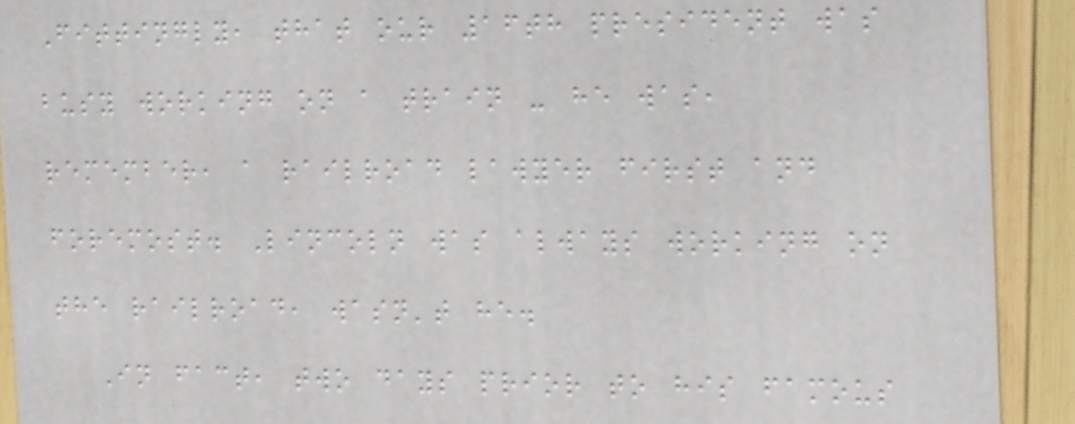Fittingly, that our 16th president was
busy working on a train - he was,
remember, a railroad lawyer first and
foremost. Lincoln was always working on
the railroad, wasn't he.
In fact, two days prior to his famous
